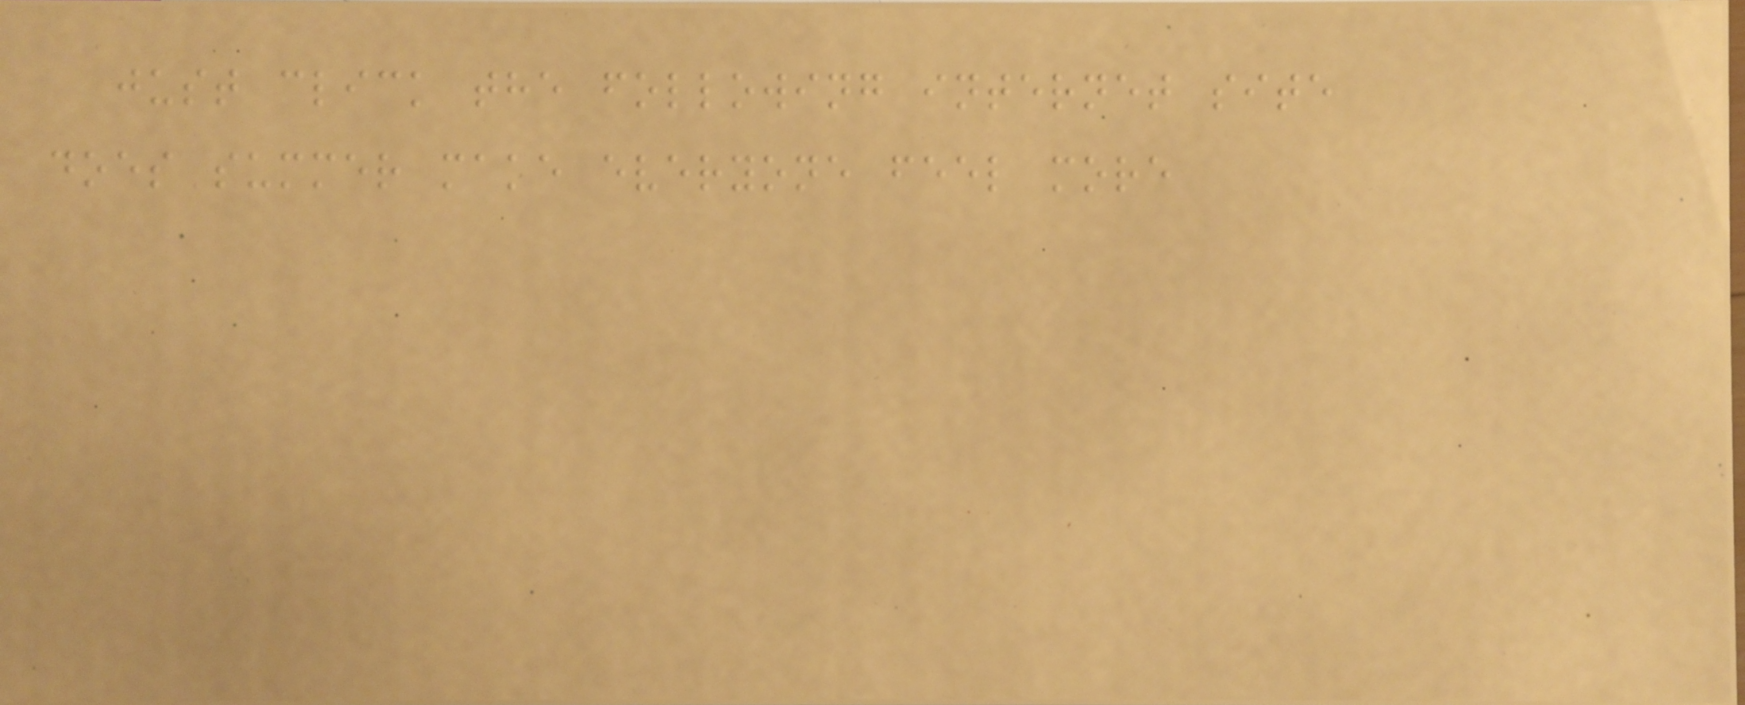just click the following internet site
does summer make everyone feel more
